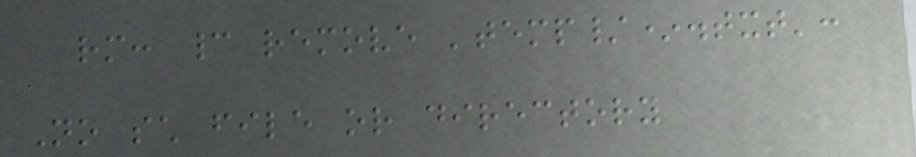rm: cannot remove 'temp/*.txt':
No such file or directory
